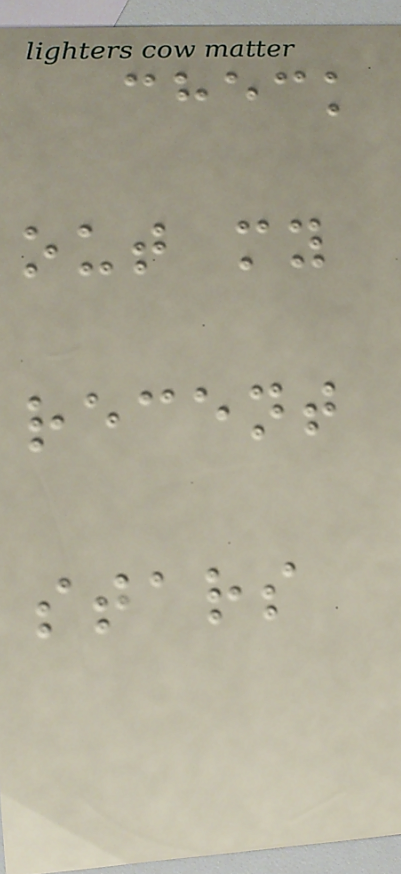check
out my
recent
stars
